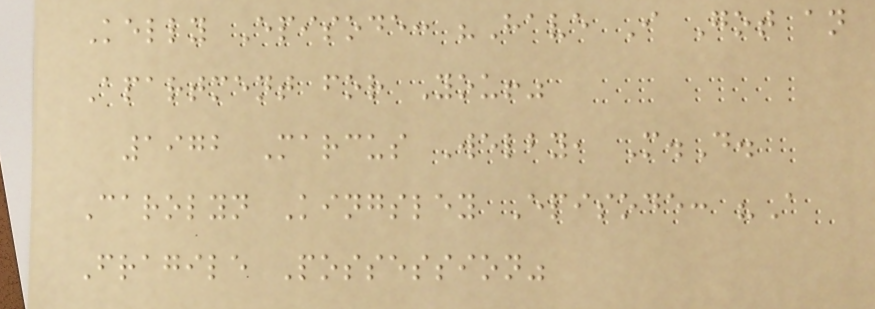Kelly Episode: "Have I Got an
Apartment for You!"
1972 Marcus Welby, M.D.
Carolyn Kingsley Episode: "A
Fragile Possession"
